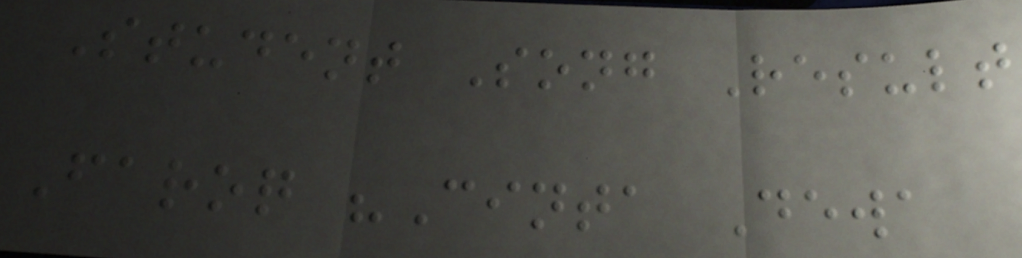Student Song Result
Faroq "Cinta Dewa
